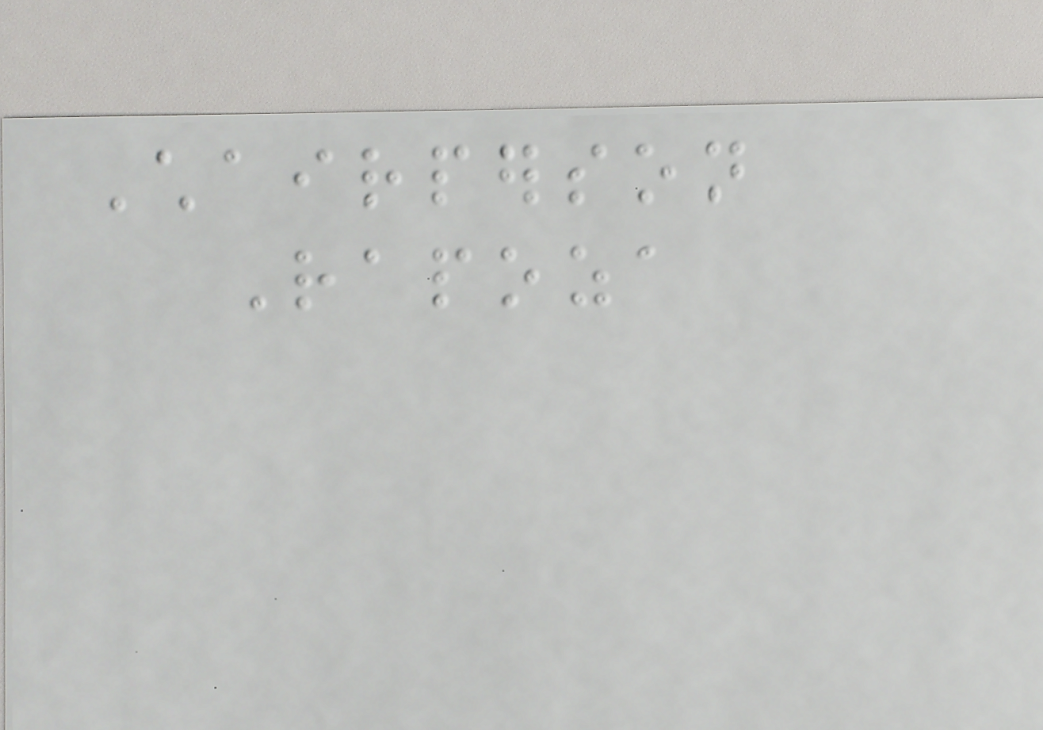Chairperson
Rapoza
